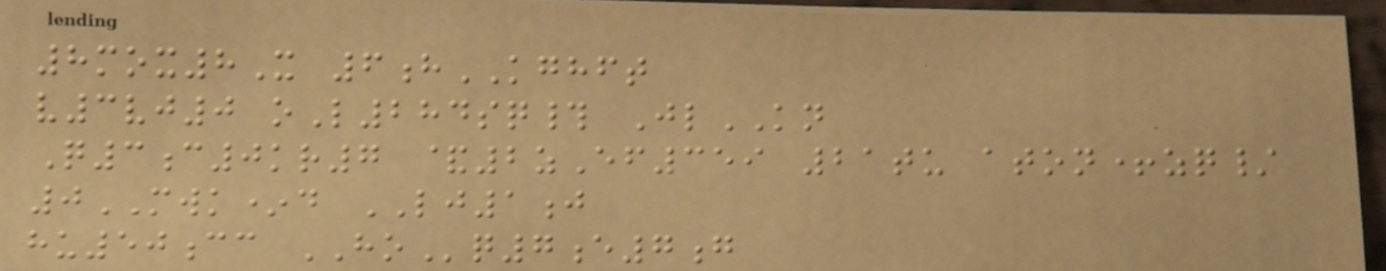8mox8X 6hKGHFT
v3vj0 oL284sq# JlKN
Q3c0kr7 &2zEf359 21tu aton+zq/
0MWK*d LJ1j
hu50cc HOq7e7g
